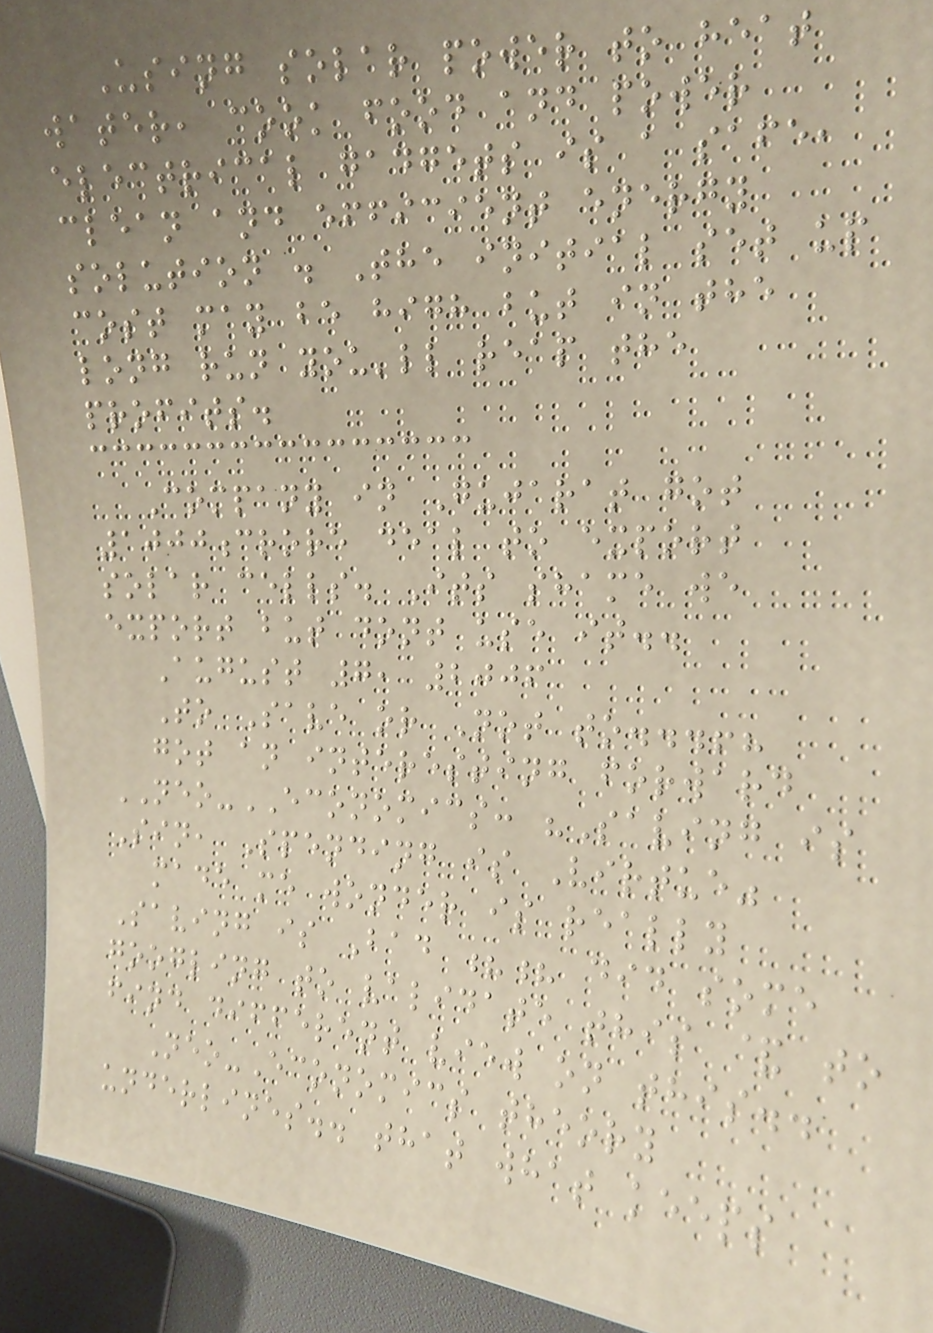Using solar power to heat
water, cook food and power
electrical gadgets is a safe,
clean and efficient energy
solution . The initial set up
cost may be high but in the
long run you'll reap the
profits.
Company in Gujarat got
1000crore deal to export
solar cells. Its shame we
export but dont use it..
August 7, 2006
To Save or Not to...!?
got an interesting forward
NEO-ECONOMICS: "Saving is
Sin, Spending is Virtue"
made me wonder is really
Saving is Bad ?? did some
googling to validate this & to
find different view on this..
Neo-Economics theory
underlines.. that what keeps
